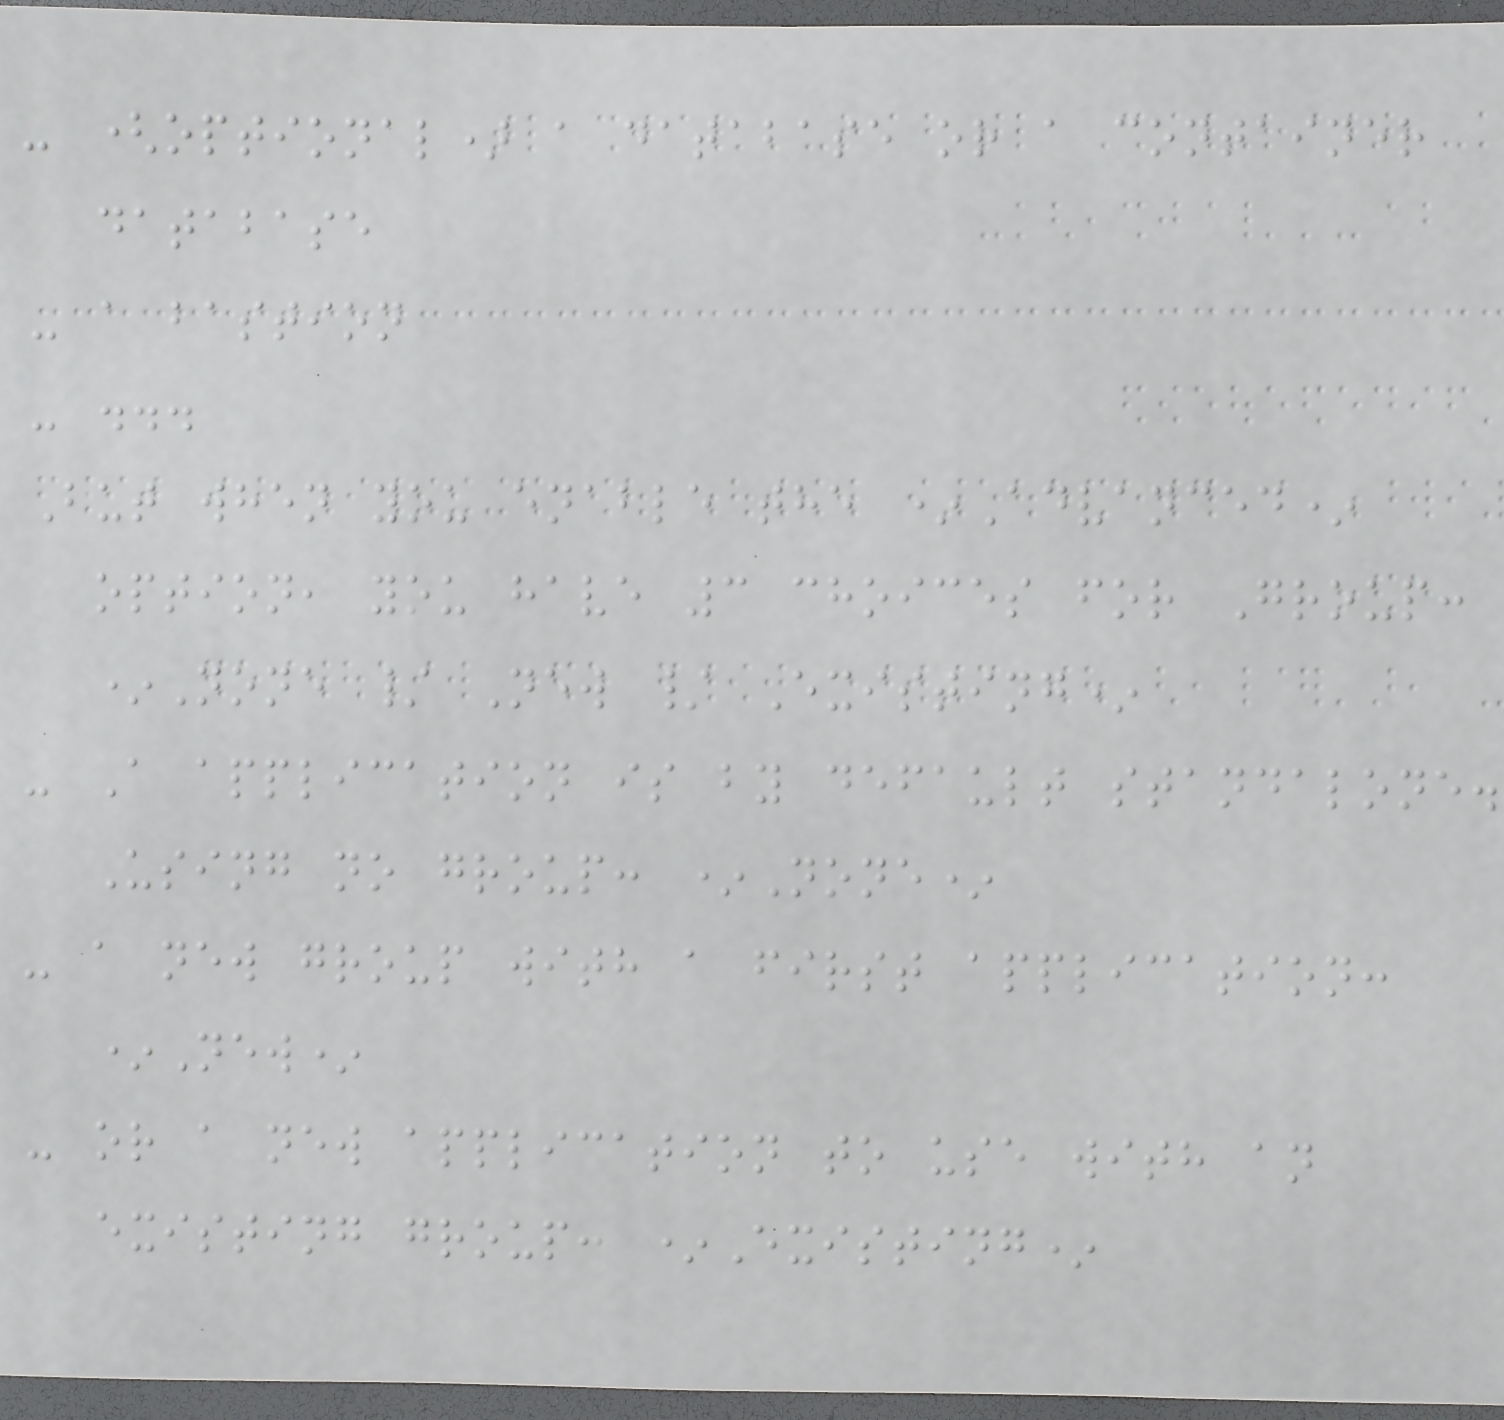- (optional) a database or a container
database
- a bastion
- ...
But when you enable the *Advanced*
option, you have 3 choices for Group:
*None / New / Existing*
- A application is by default standalone.
Using no group: *None*
- a new group with a first application:
*New*
- or a new application to use with an
existing group: *Existing*
